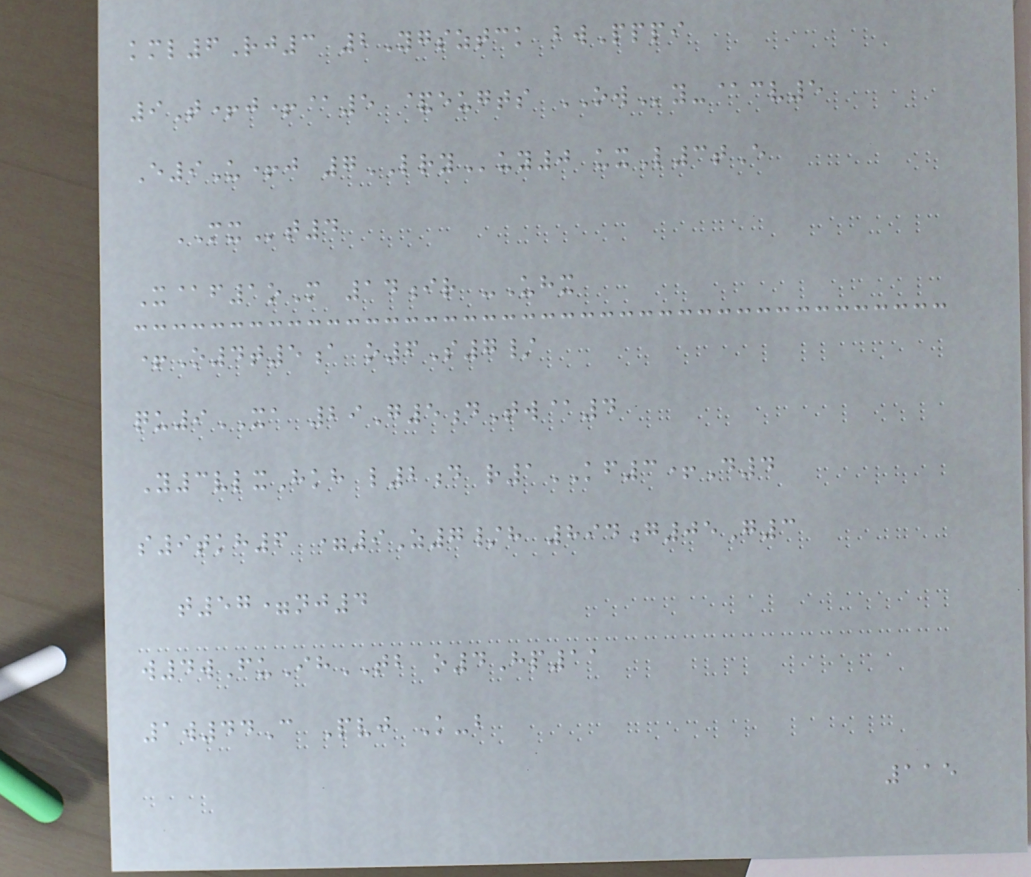kml6Rj3 2Ygsztck bwPppi
9T+j+@5 &eugts OWy-@cv5
E9U+j 7LRYuy0 uxL3tE
MXt4
X@f1oM 14ir -Uhx
+O4t5a o6S7/
qu9XA 29G5dTw@4
Y3vlxHkh l2d r1KF3+D4
s9tkh6 =9Z7/h 894g05G3
t57=nj4
w4wFuIhTB o4Hp11
1w44C Pvj K-b
115
